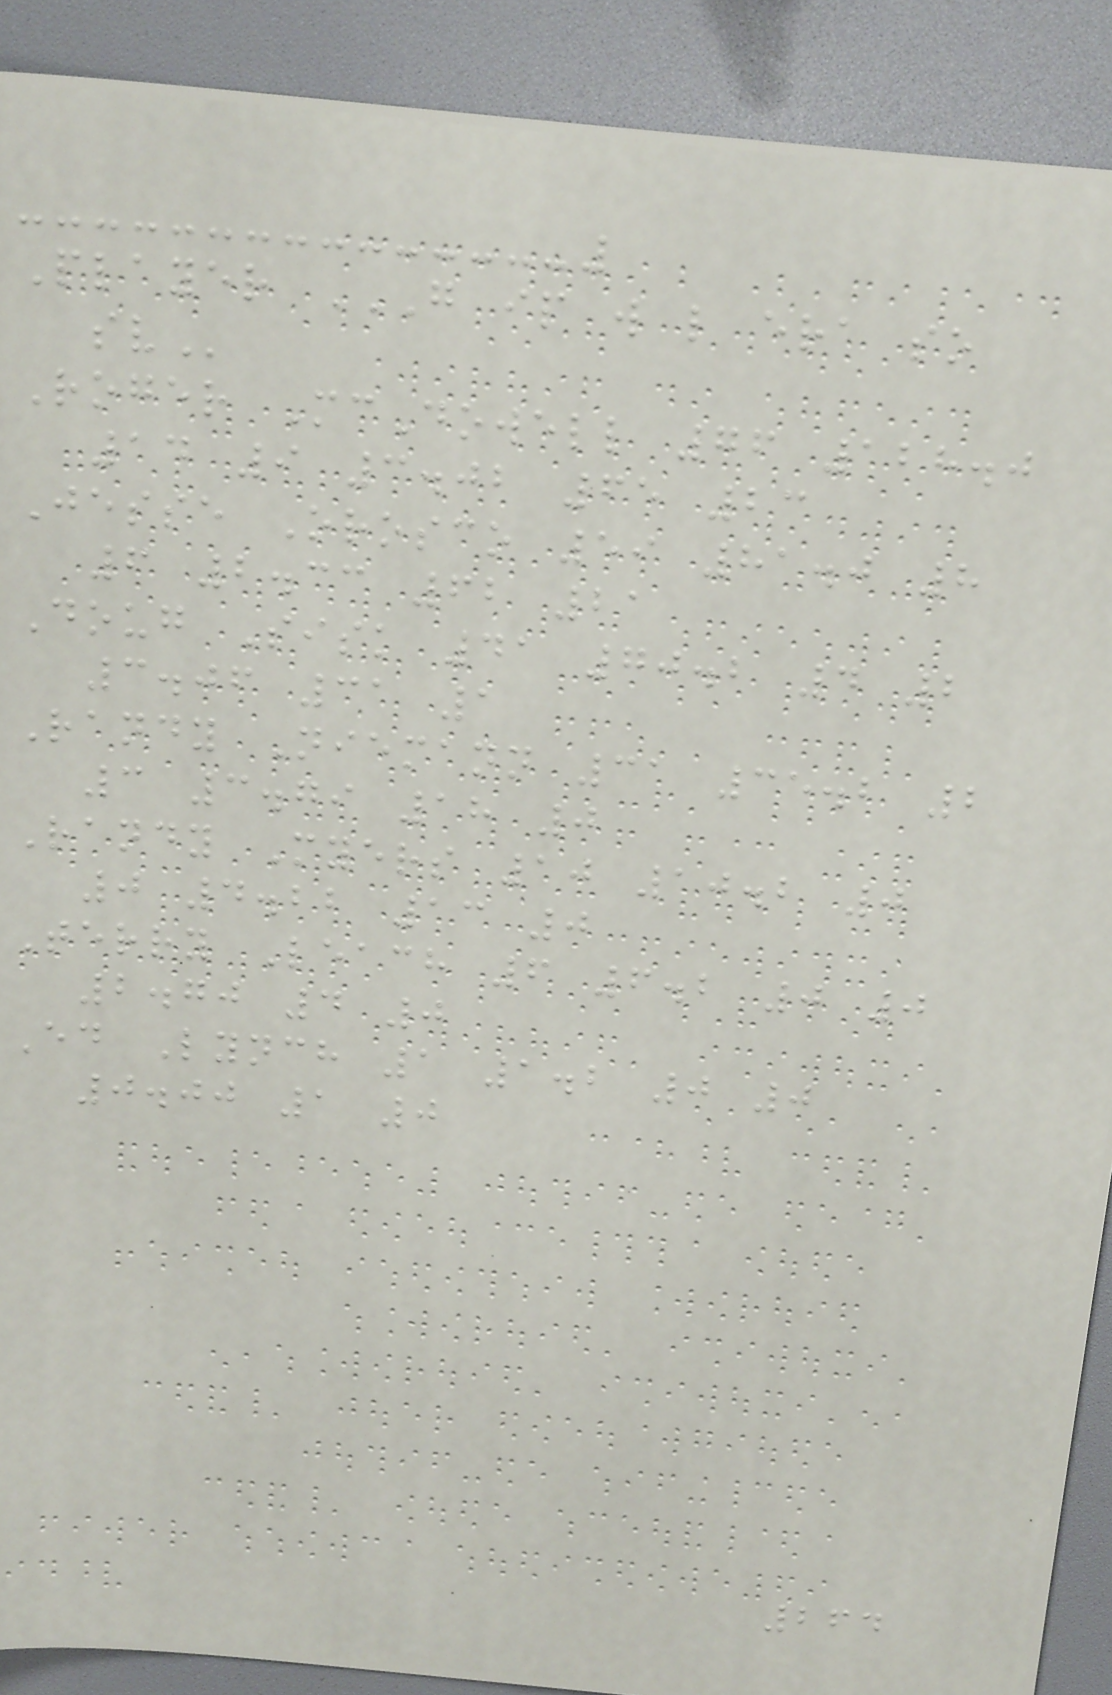Player G IP W L ERA SO
SV
Roger McDowell 76 128.0
14 9 3.02 65 23
Jesse Orosco 59 81.0 8
6 2.33 62 21
Doug Sisk 41 70.2 4 2
3.06 31 1
Randy Niemann 31 35.2 2
3 3.79 18 0
Randy Myers 10 10.2 0
0 4.22 13 0
Terry Leach 6 6.2 0 0
2.70 4 0
Ed Lynch 1 1.2 0 0
0.00 1 0
264
